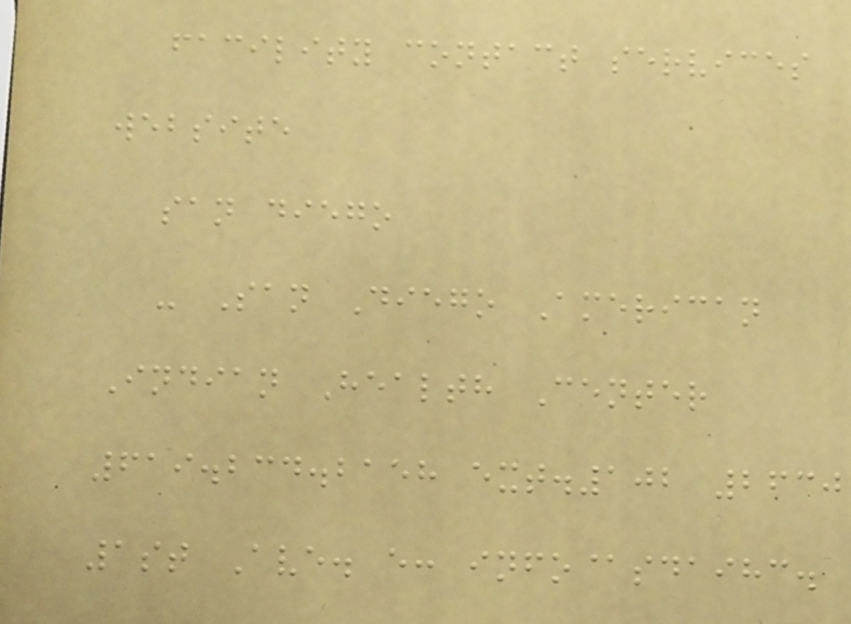facility contact services
website
san diego
- San Diego American
Indian Health Center
619.234.2158 ext.102 2630
1st Ave. e: info@sdaihc.
